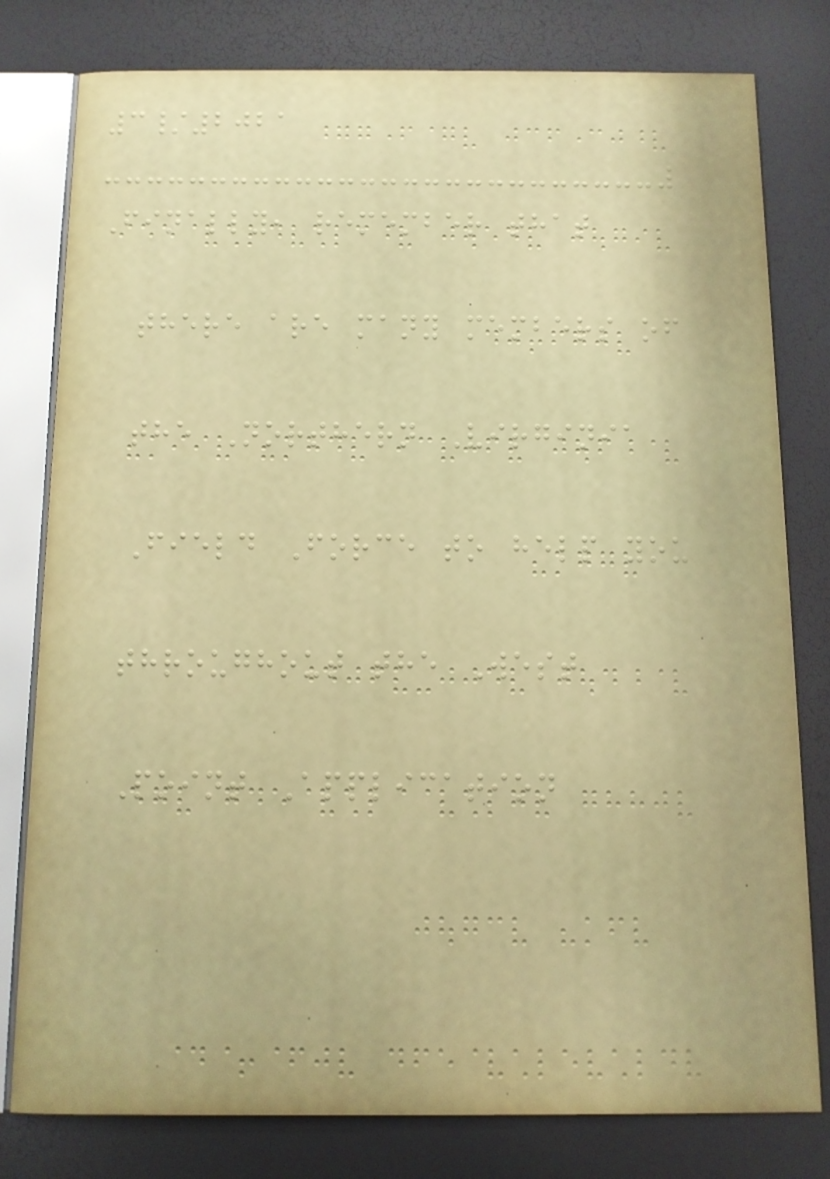3/2021
Finally, remember that
there are many members of
the Northern Virginia
Field Force to help you
throughout the West
Point Application
